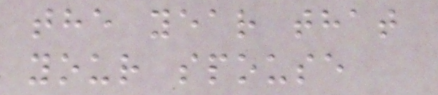the year that
your spouse
